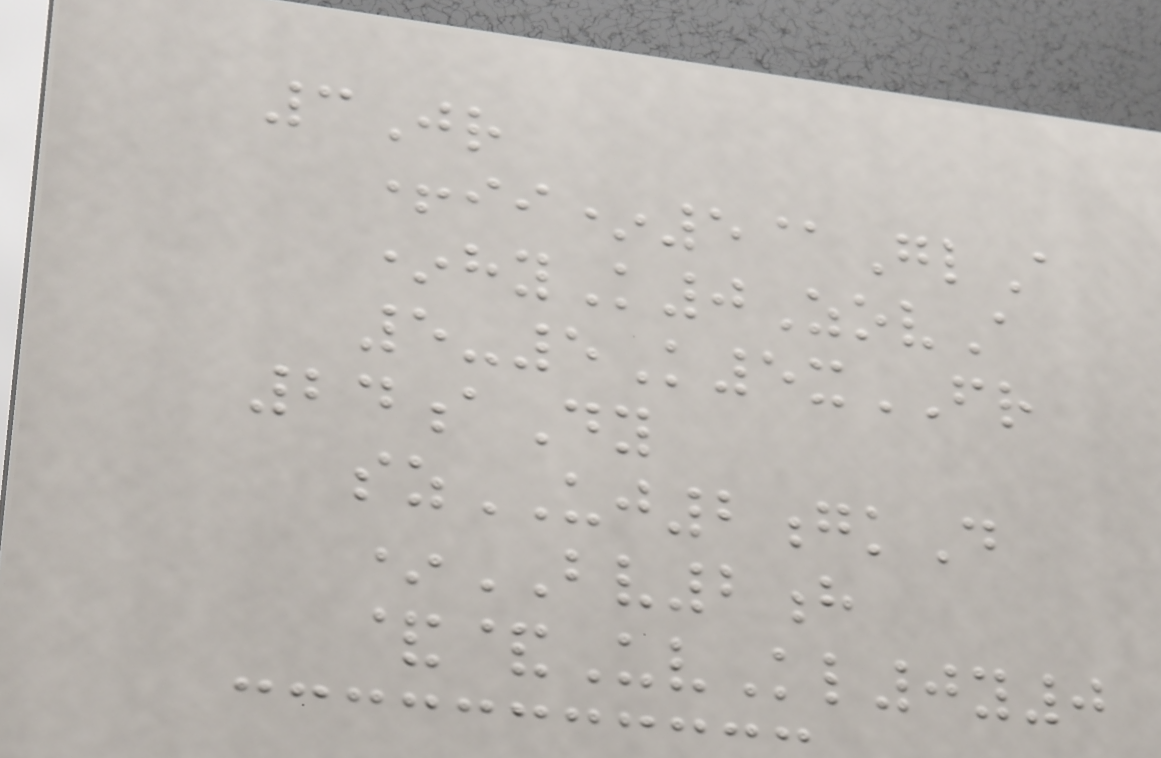3Jr
+ii*5@GlA
*hyK0ZovA
5-5K5xFR
24aDy
szUJ2gkD
*BV2h
&&UvKl0y0
